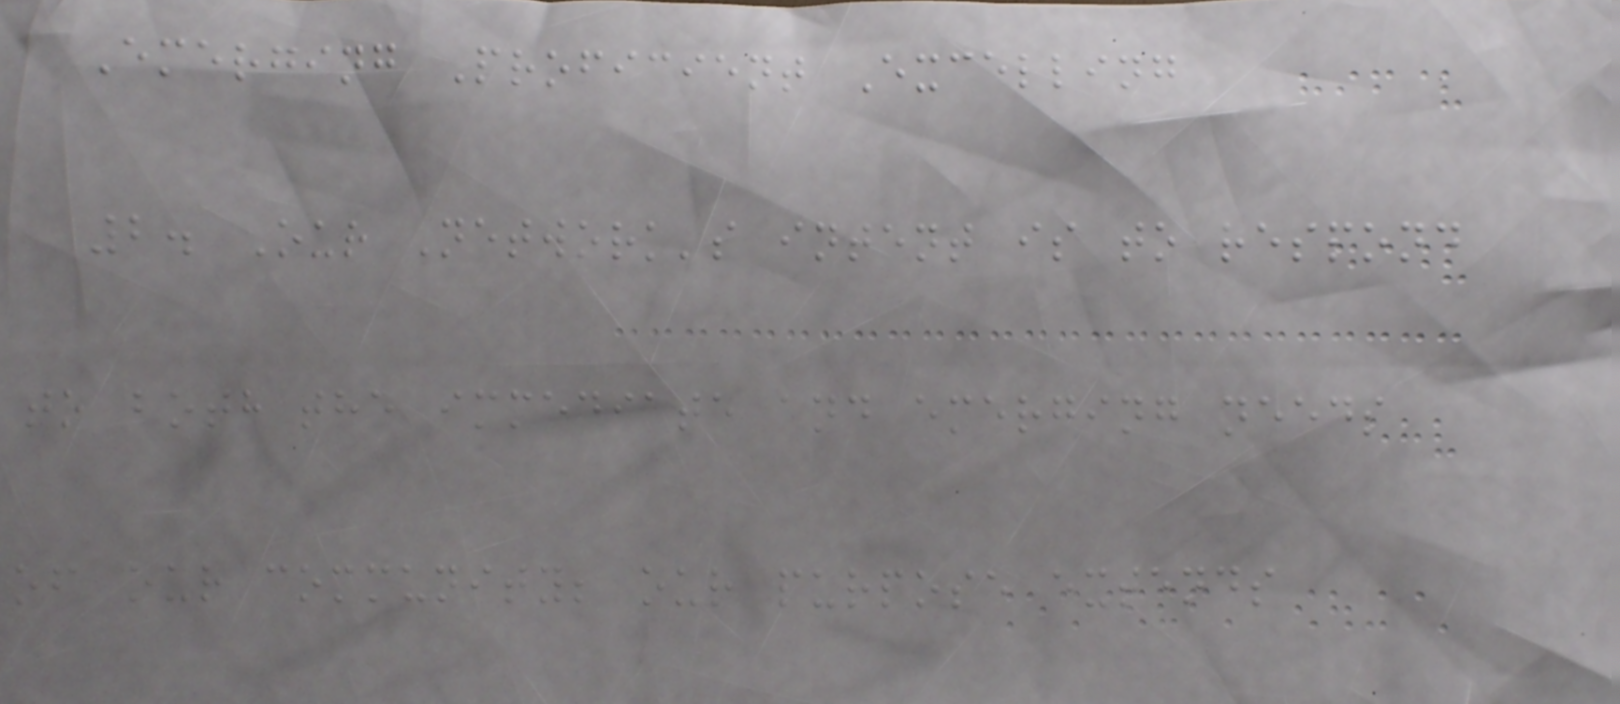Emerging Proficient Excelling
2. Our Network's intent is to respond
to both the immediate and emerging needs
of our community; our purpose extends
